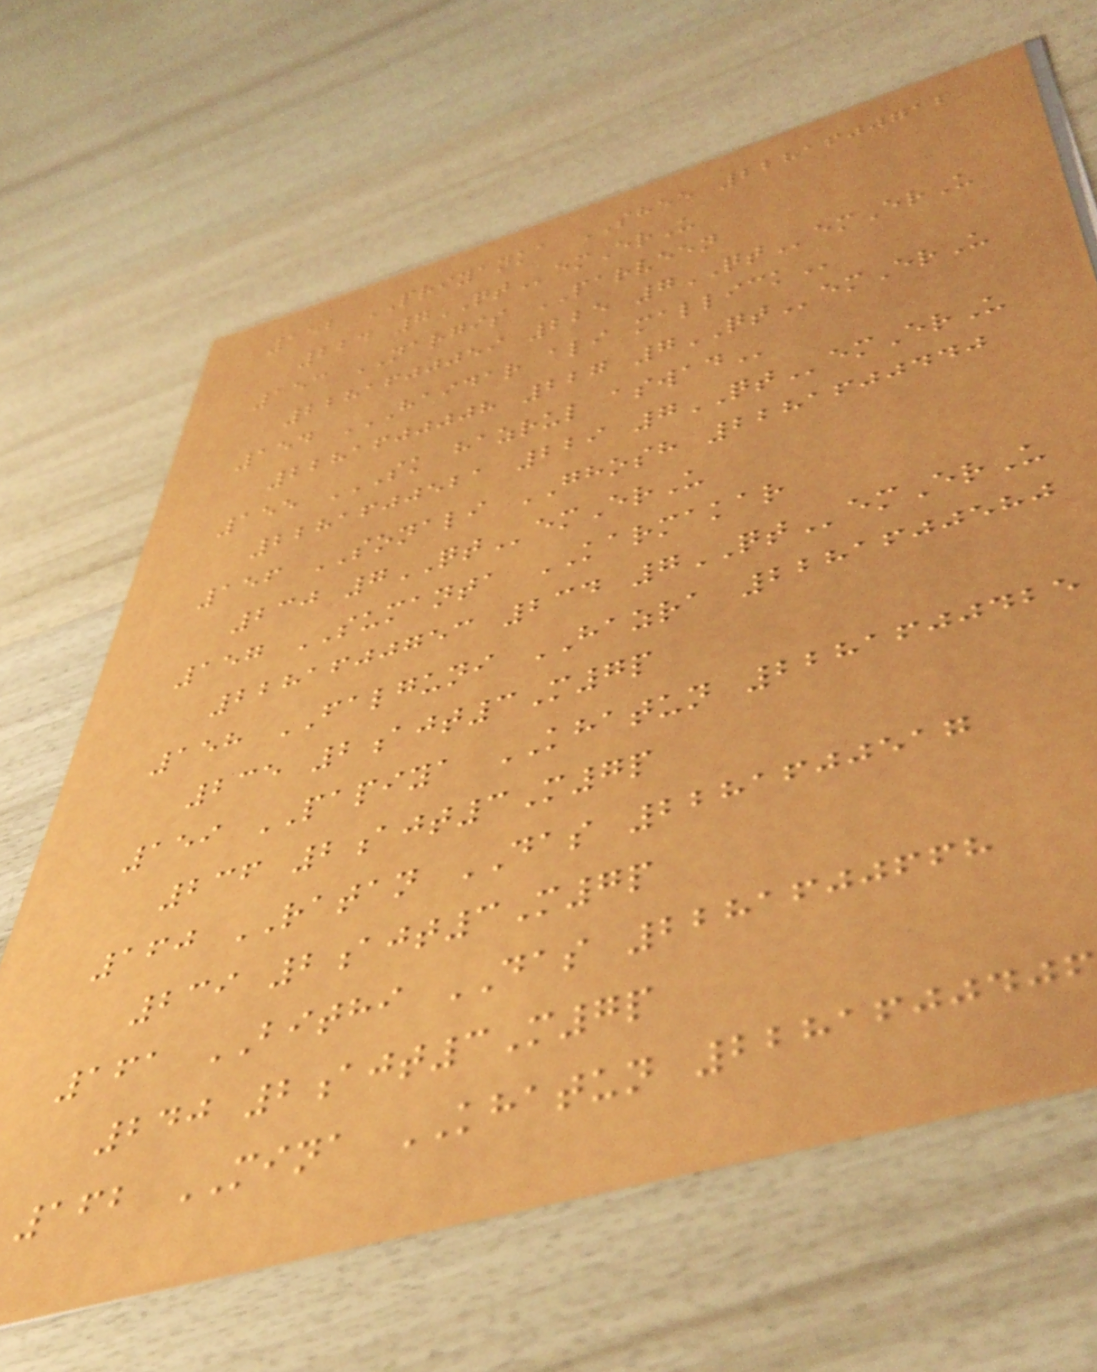152 PRIYANKA SHEE 2281600712
224 7QTemErU
153 NARGIS PARVEEN
2281600059 225 7QTemErU
154 HAIDAR ALI MALLICK
2281600008 227 7QTemErU
155 SK HAZRUL ASWAD
2281600521 229 7QTemErU
156 SONALI GHOSH 2281600440
230 7QTemErU
157 SUMANTA KARMAKAR
2281600753 234 7QTemErU
158 FALGUNI HAZRA 2281600580
235 2ajt3M7p
159 PAPIYA KHATUN 2281600425
236 2ajt3M7p
160 RATAN DAS 2281600517
239 2ajt3M7p
161 BITHI DAS 2281600668
240 2ajt3M7p
162 MINA KHATUN 2281600406
